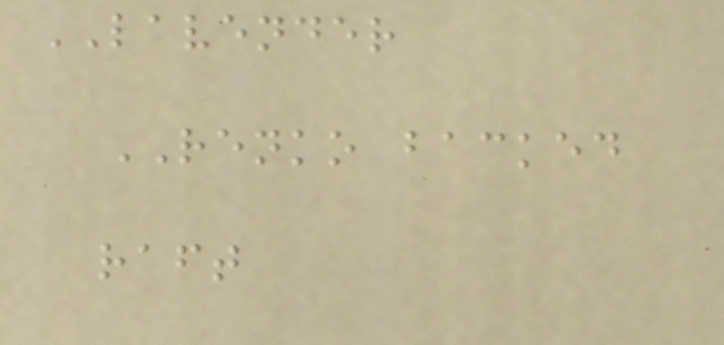LAVENDER
RENKO backed
raft
